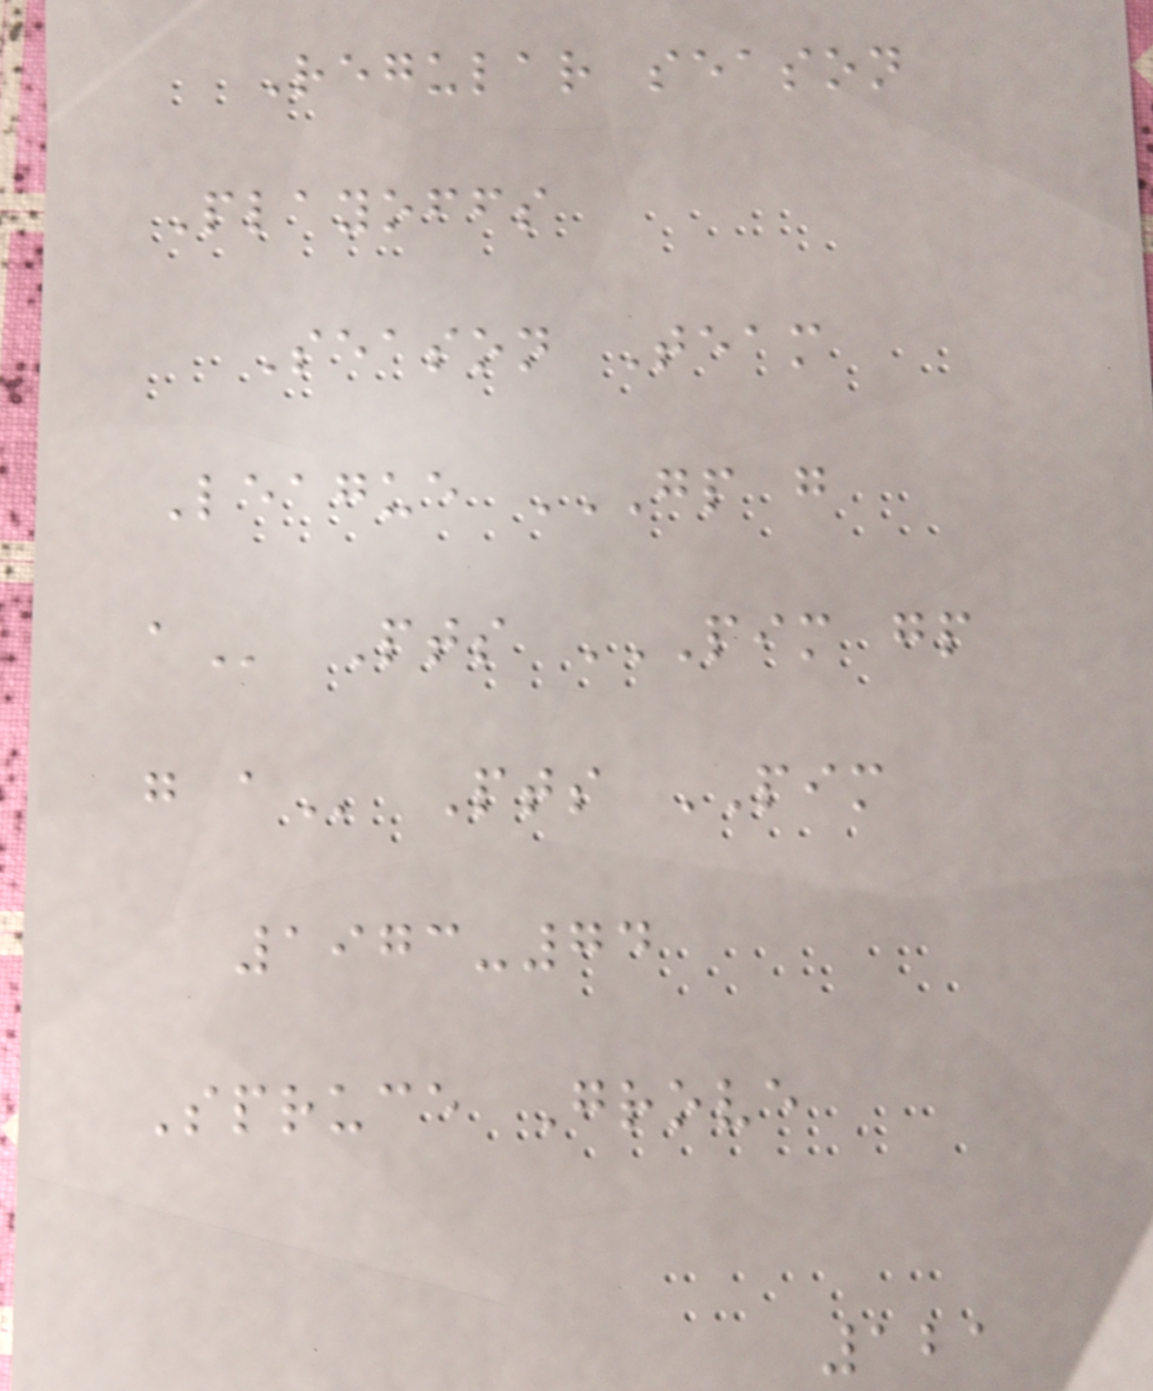Regular season
Playoffs
Season Team
League GP G
A Pts PIM GP
G A Pts PIM
1973-74
Spruce Grove
121
